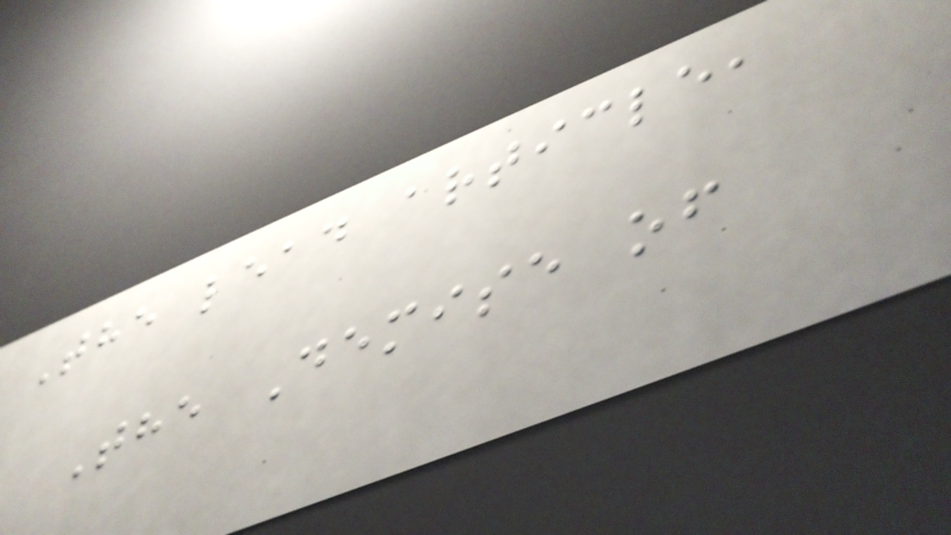The lead article,
The Demise of
